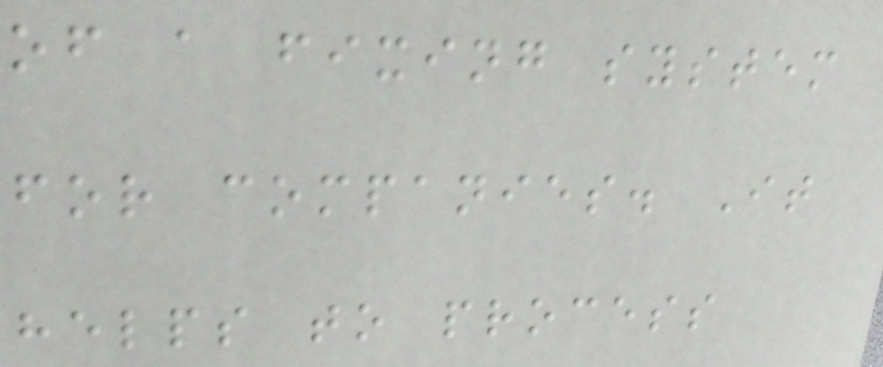of a fixing system
for companies. It
helps to process
